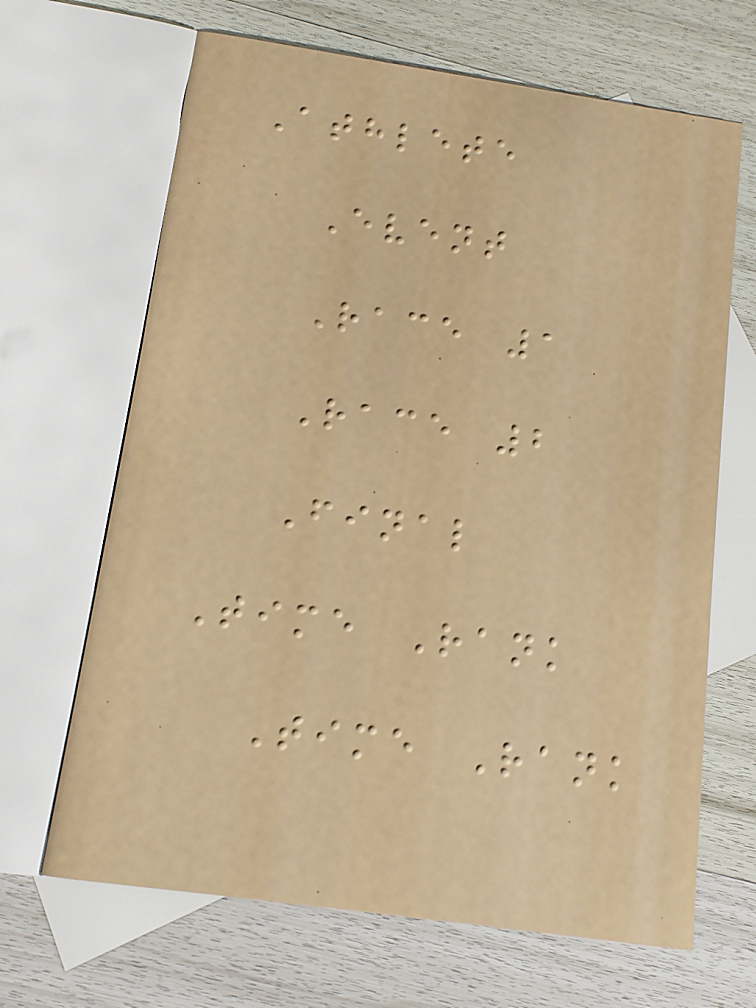Athlete
Event
Race 1
Race 2
Final
Time Rank
Time Rank
